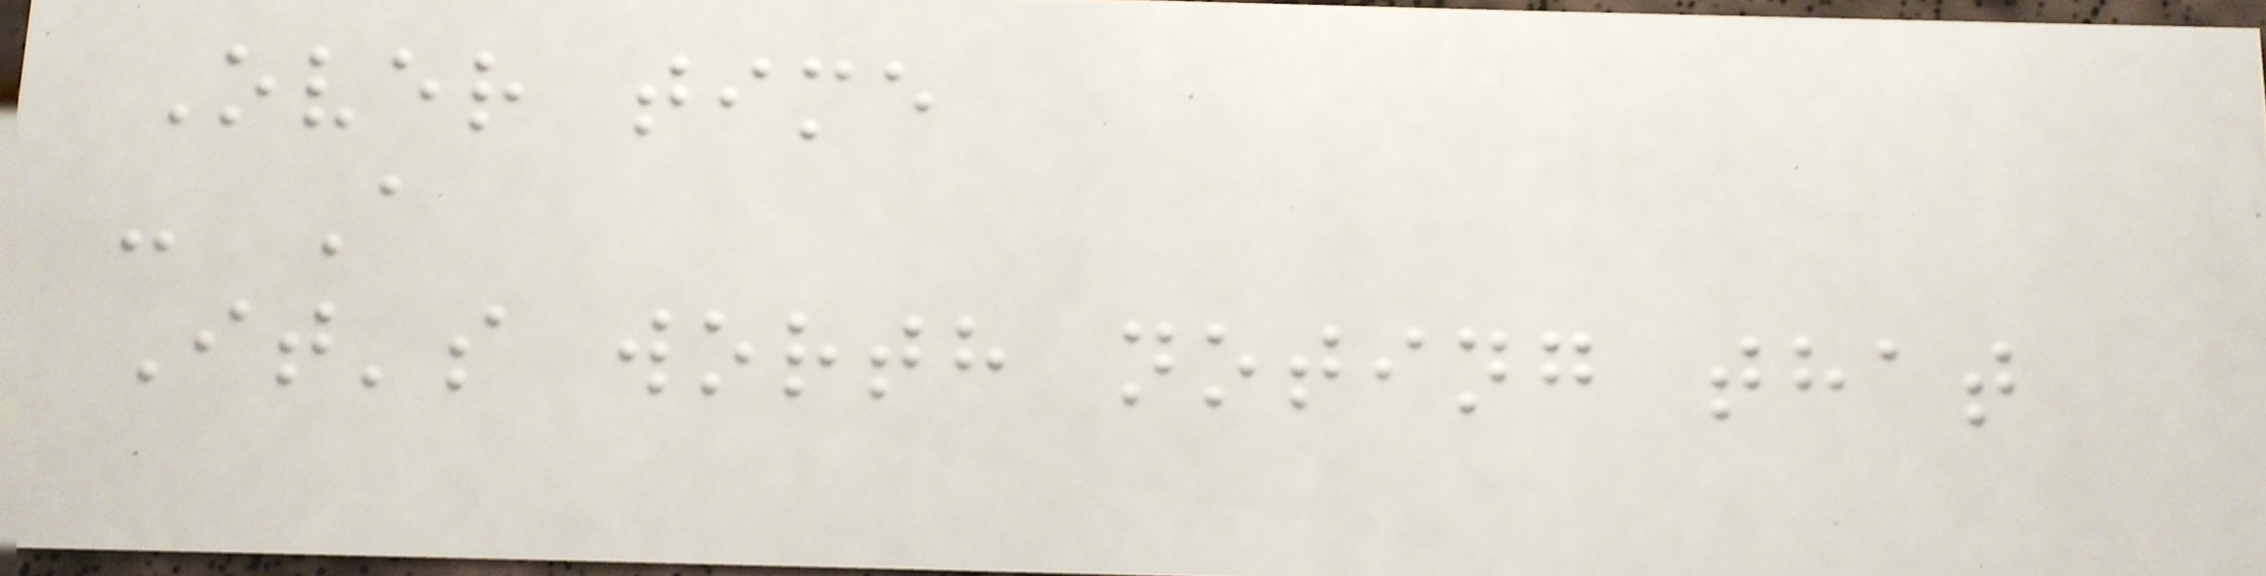Over time
- A
It's worth noting that
